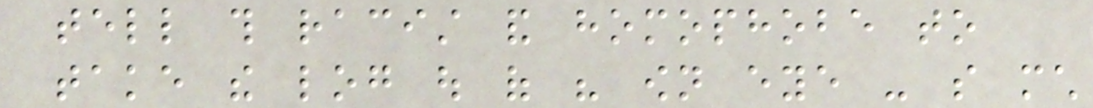tell this racist and homophobe to
take the log out of his own eye - so much
